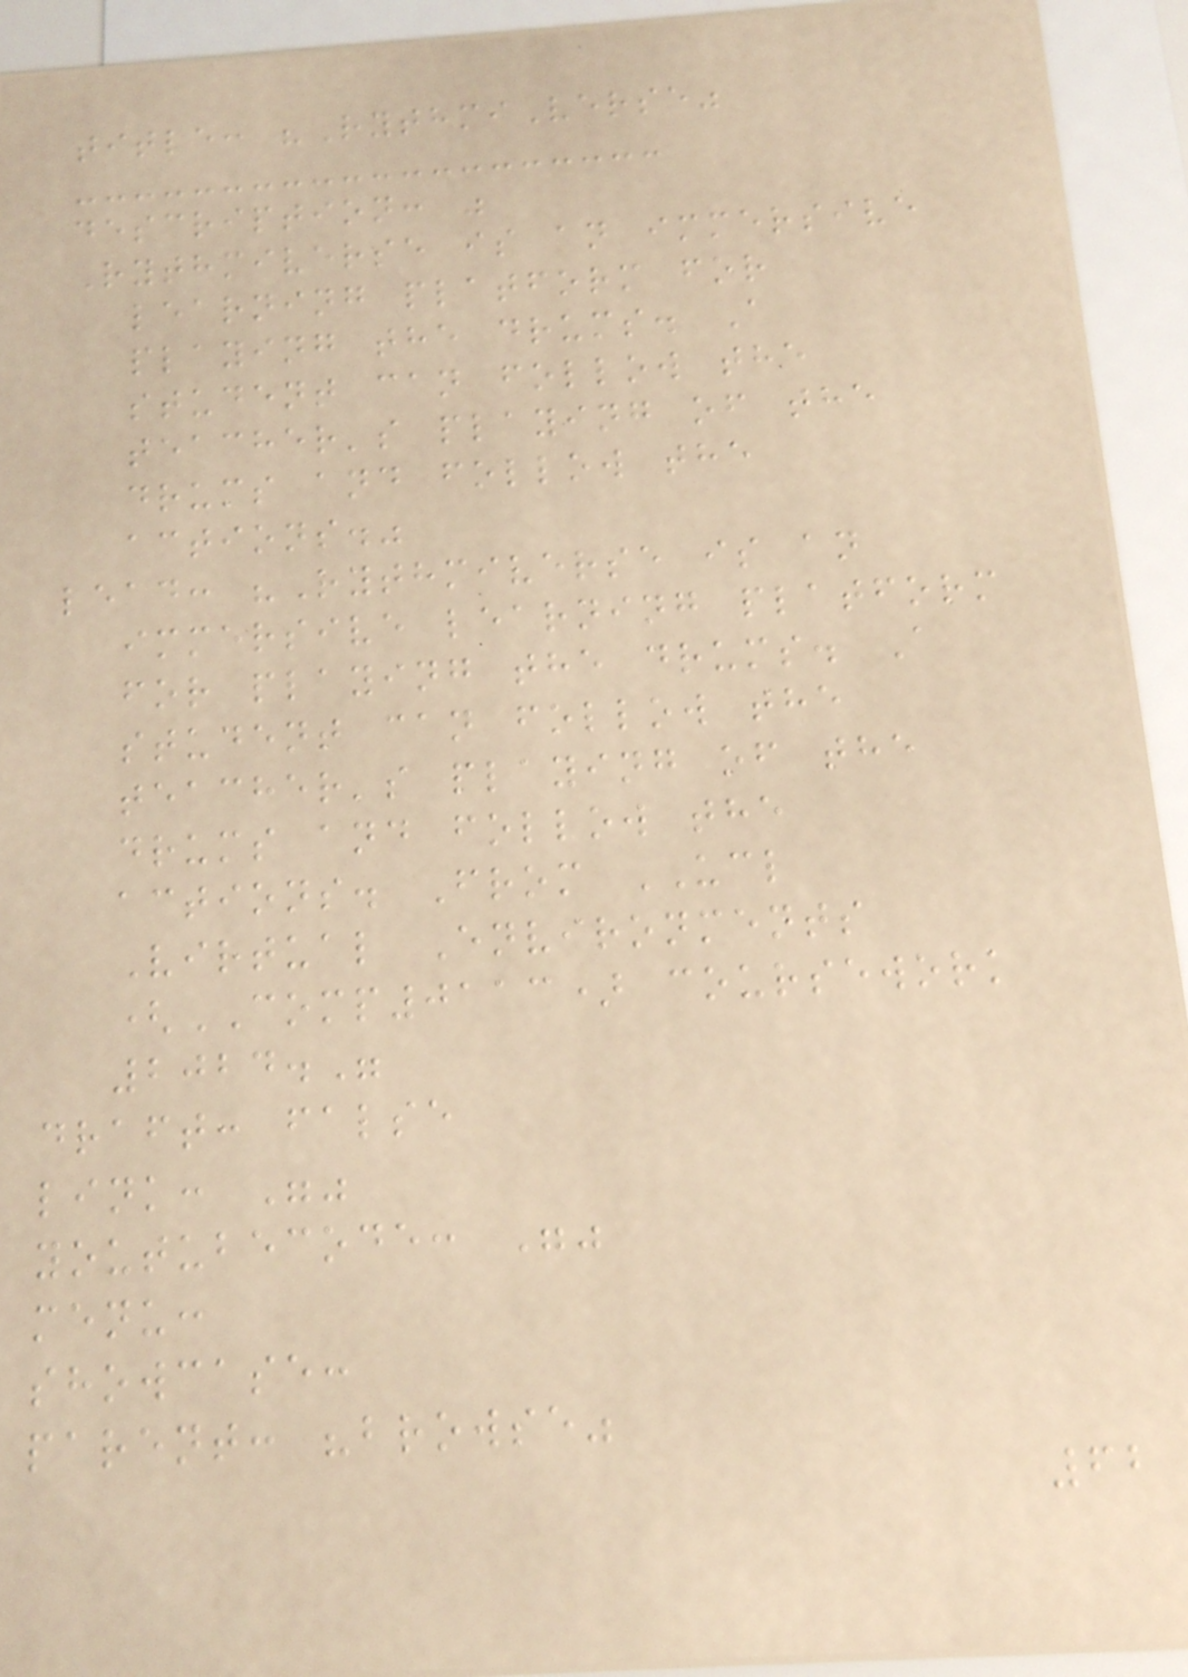title: "RythmiVerse"
description: "
Rythmiverse is an immersive
learning platform for
playing the drums. A
student can follow the
teacher's playing of the
drums and follow the
actions."
lead: "Rythmiverse is an
immersive learning platform
for playing the drums. A
student can follow the
teacher's playing of the
drums and follow the
actions. From UCL
Virtual Environments
(COMP0113) coursework
2024."
draft: false
link: ""
youtubecode: ""
menu:
showcase:
parent: "browse"
62
